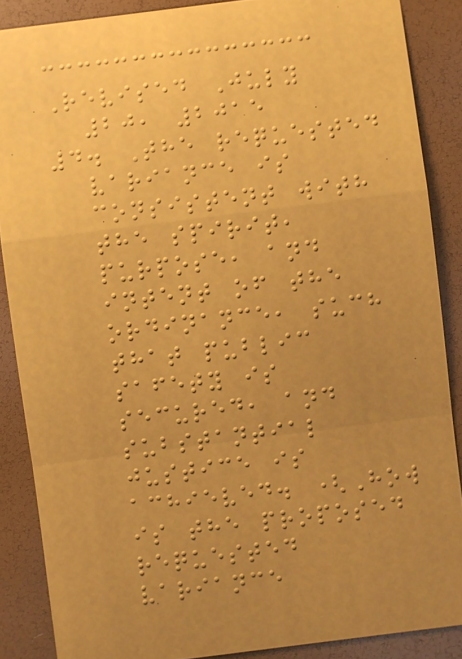Revised July
20, 2015
4. The requested
variance is
consistent with
the spirit,
purpose, and
intent of the
ordinance, such
that public
safety is
secured, and
substantial
justice is
achieved. (How
is the proposed
requested
variance
